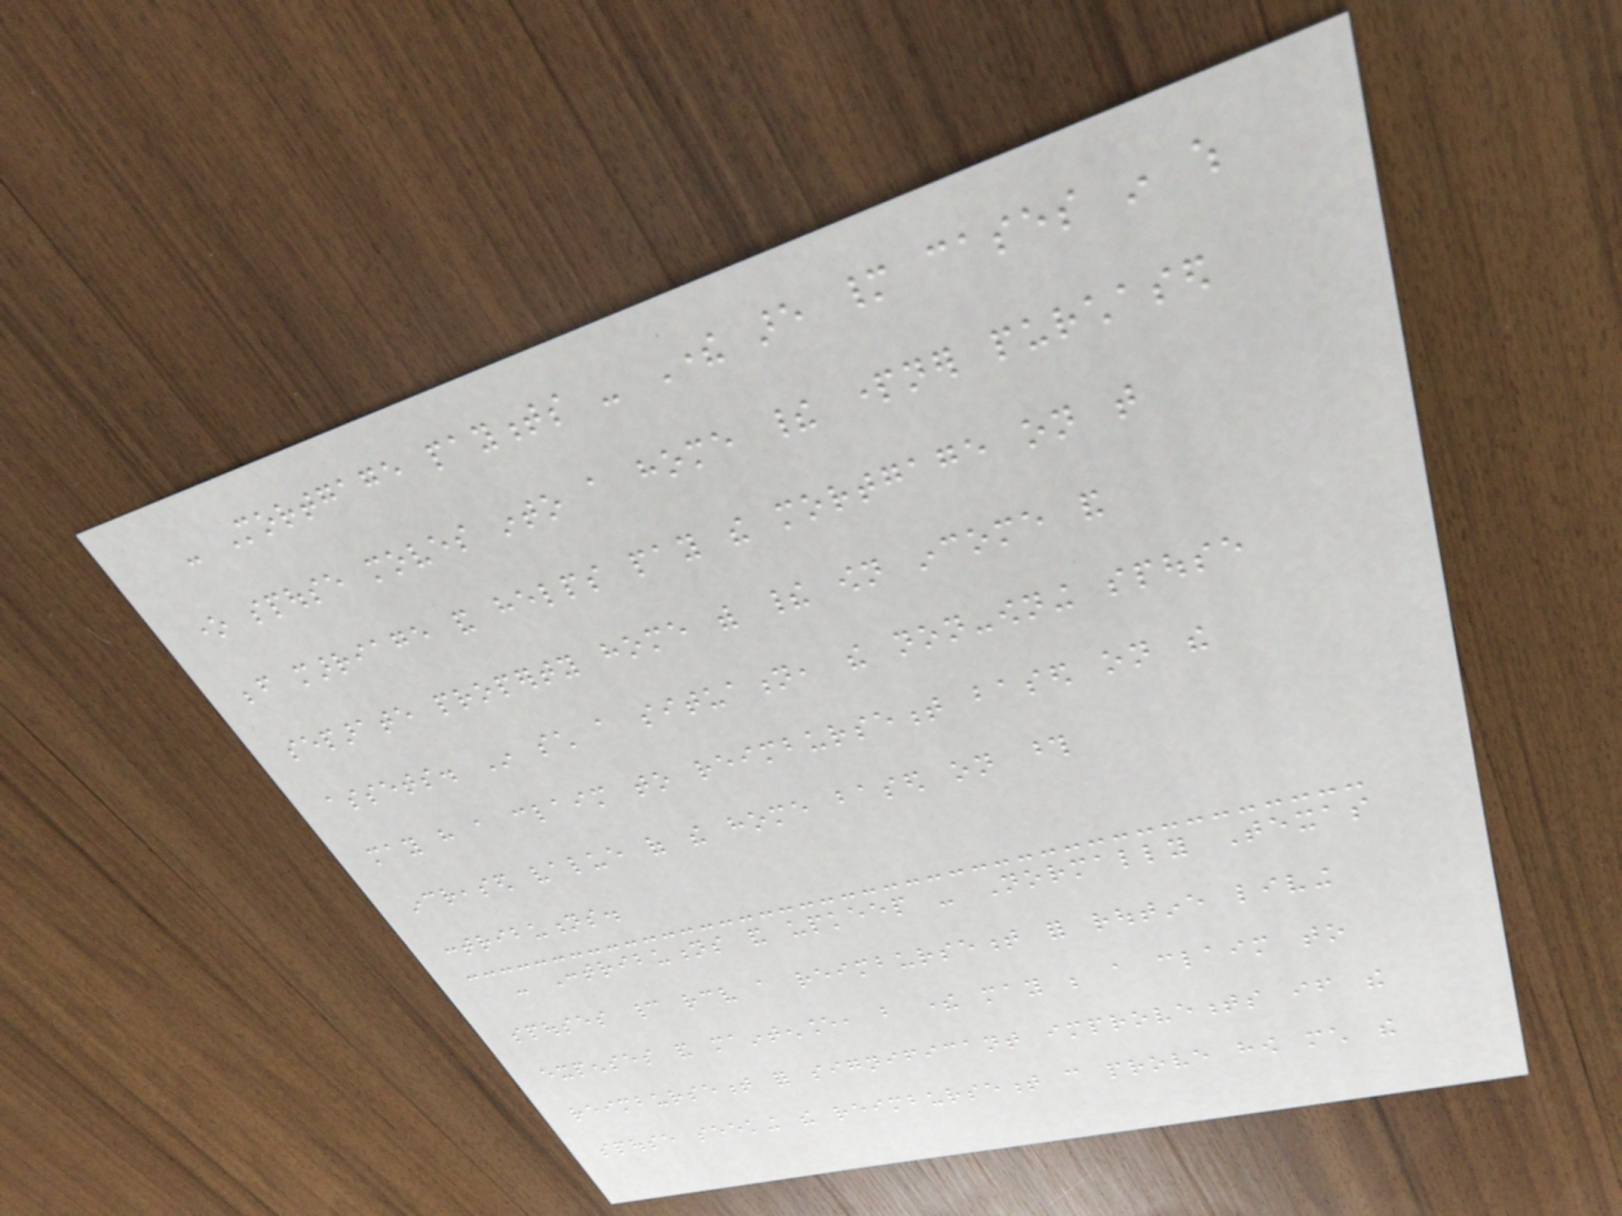- Mortgage payments - There are many cases in which
one spouse moves into a home their partner purchased
before marriage and helps pay the mortgage on that
separate property home with their own income and
assets. In such a situation, the non-owning spouse
may have a claim to reimbursement based on the
increased value of the home based on those
contributions.
- Contributions and upkeep - Normally Texas
spouses cannot receive a reimbursement for routine living
expenses and maintenance, but there may be a claim to
reimbursement for significant improvements if the
spouse seeking the reimbursement can prove how much the
